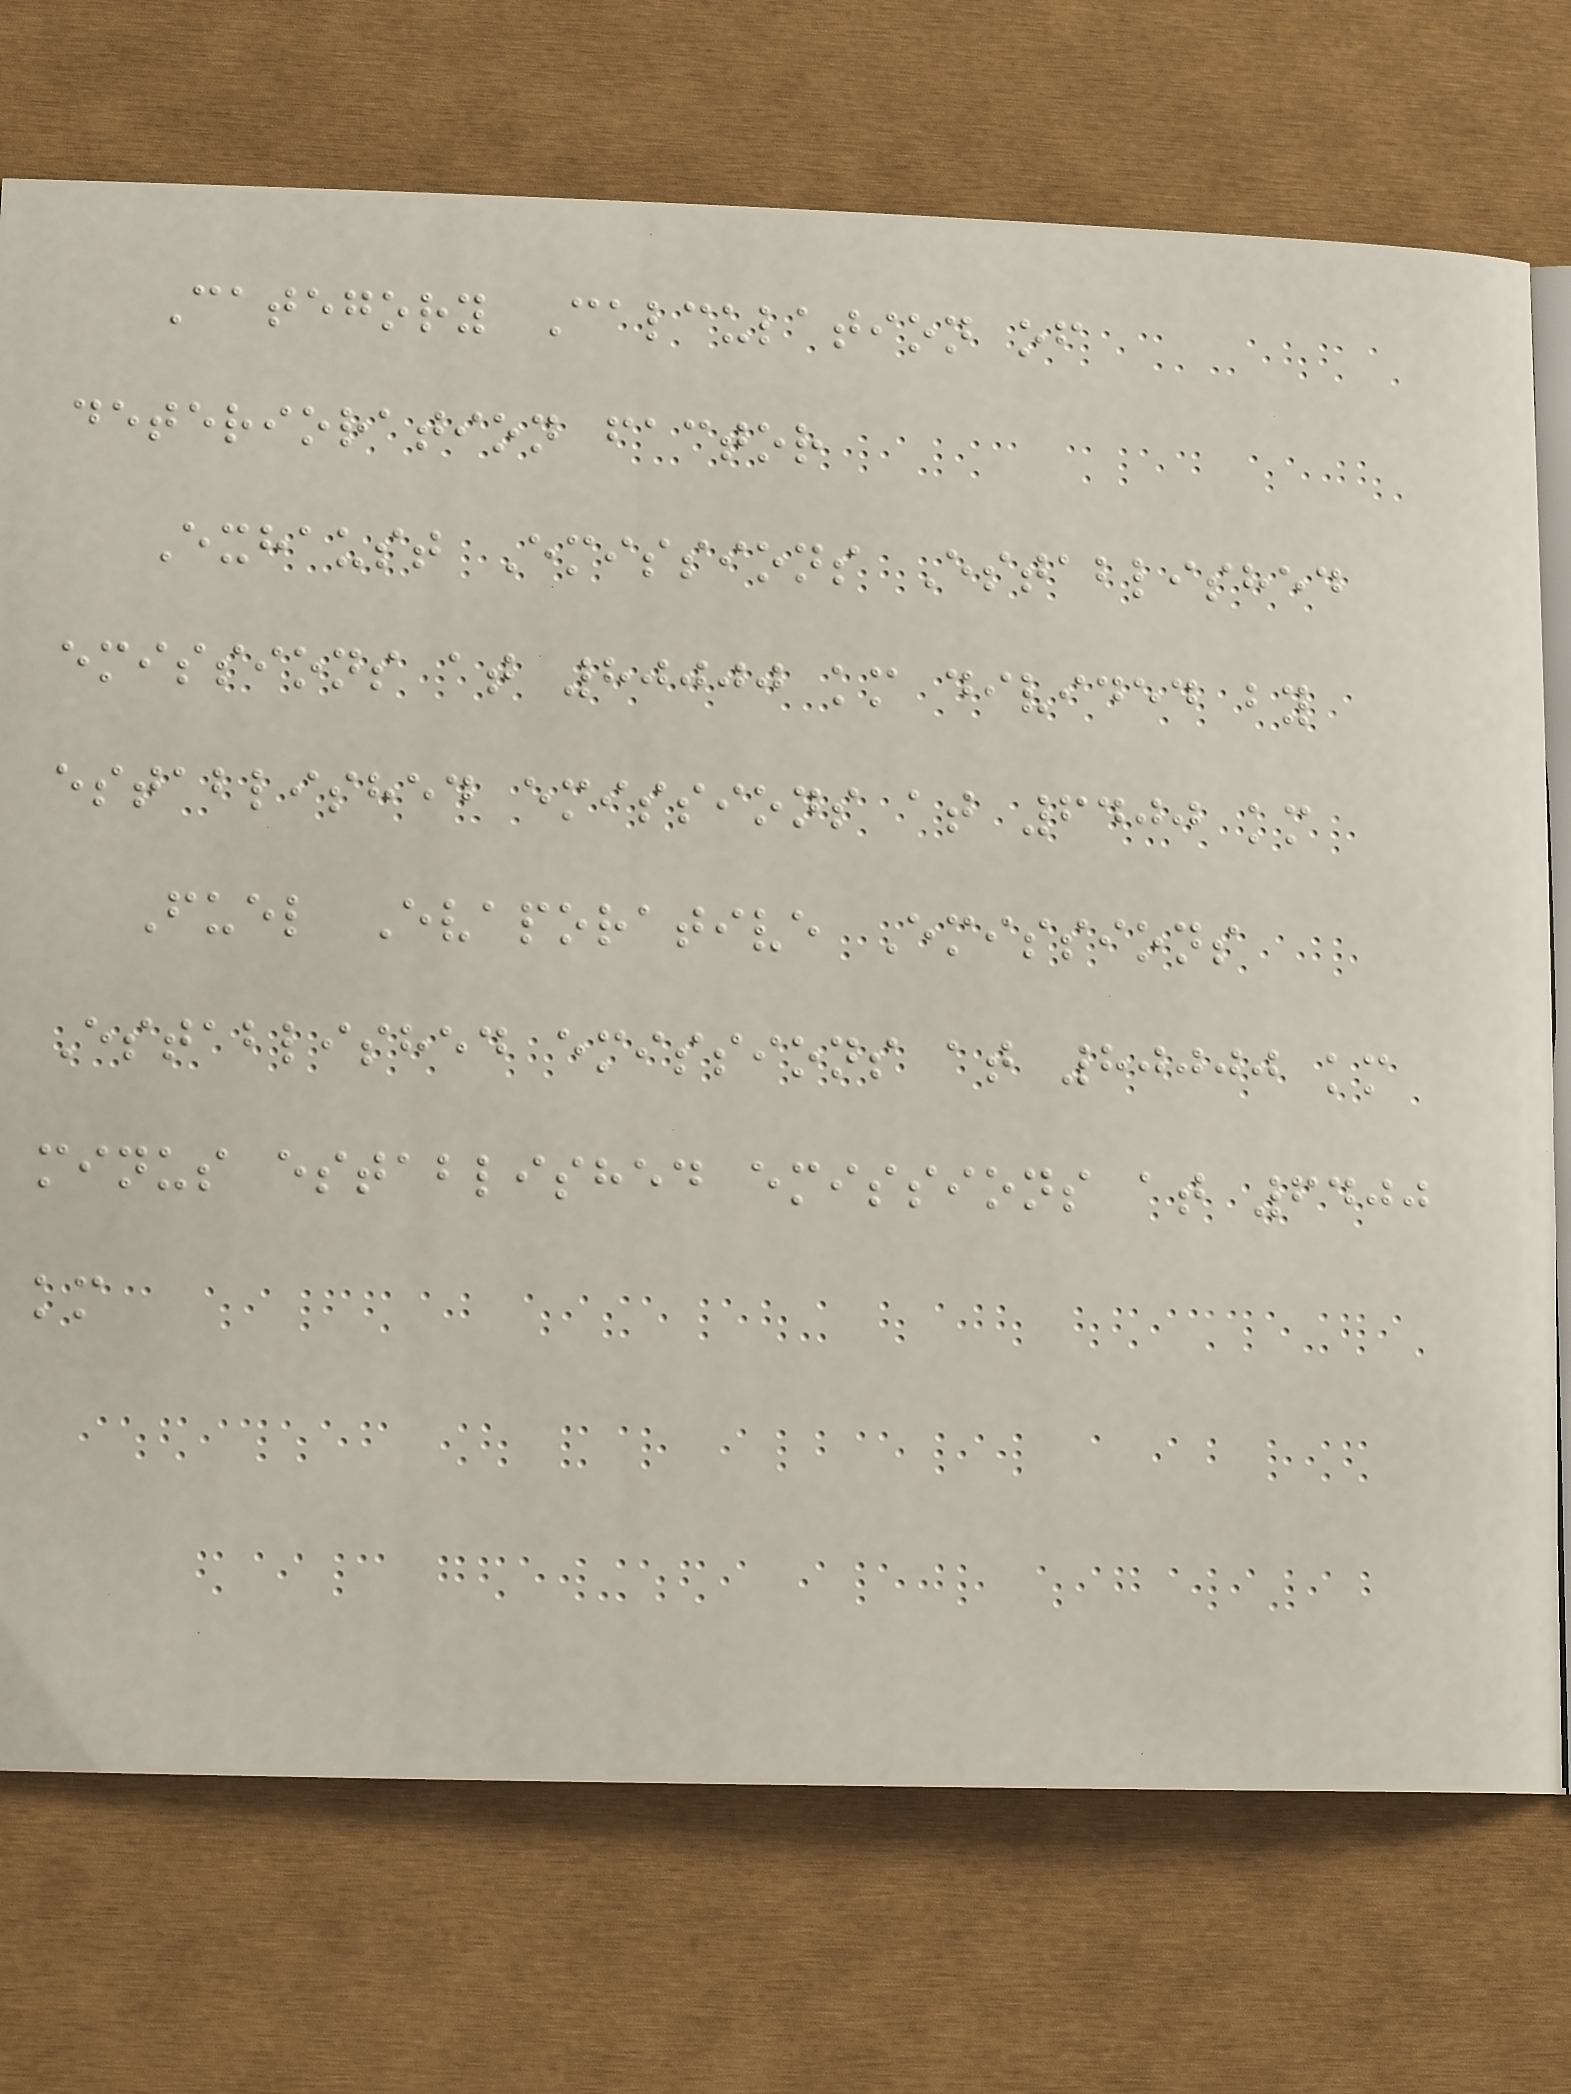Category Calculation of
deterioration factor
Exhaust Emissions Established
emissions at 80000 km divided by
established emissions at 6400 km
Fuel Evaporative Emissions
Established emissions at 80000 km
minus established emissions at 6400
km
